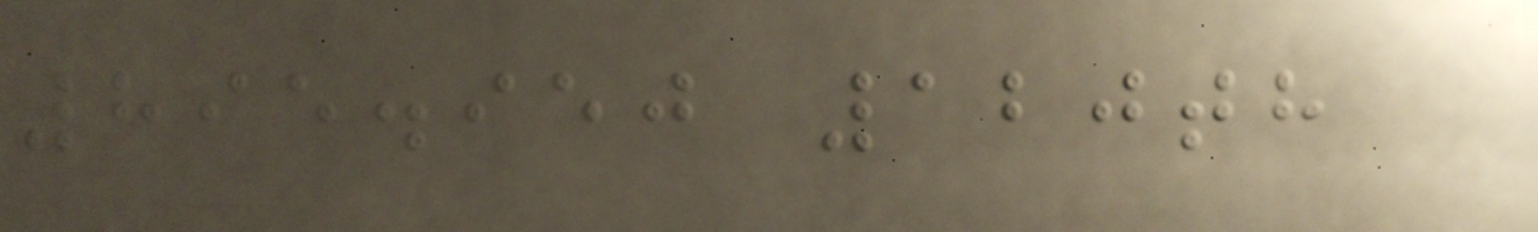895.950 120th
